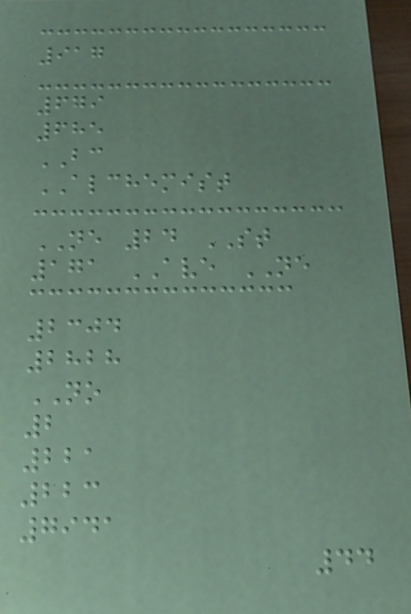917
679
685
BC
ALCHEMIST
NE 24 ST
171 AVE NE
2304
2828
NO
2
221
223
7941
44
